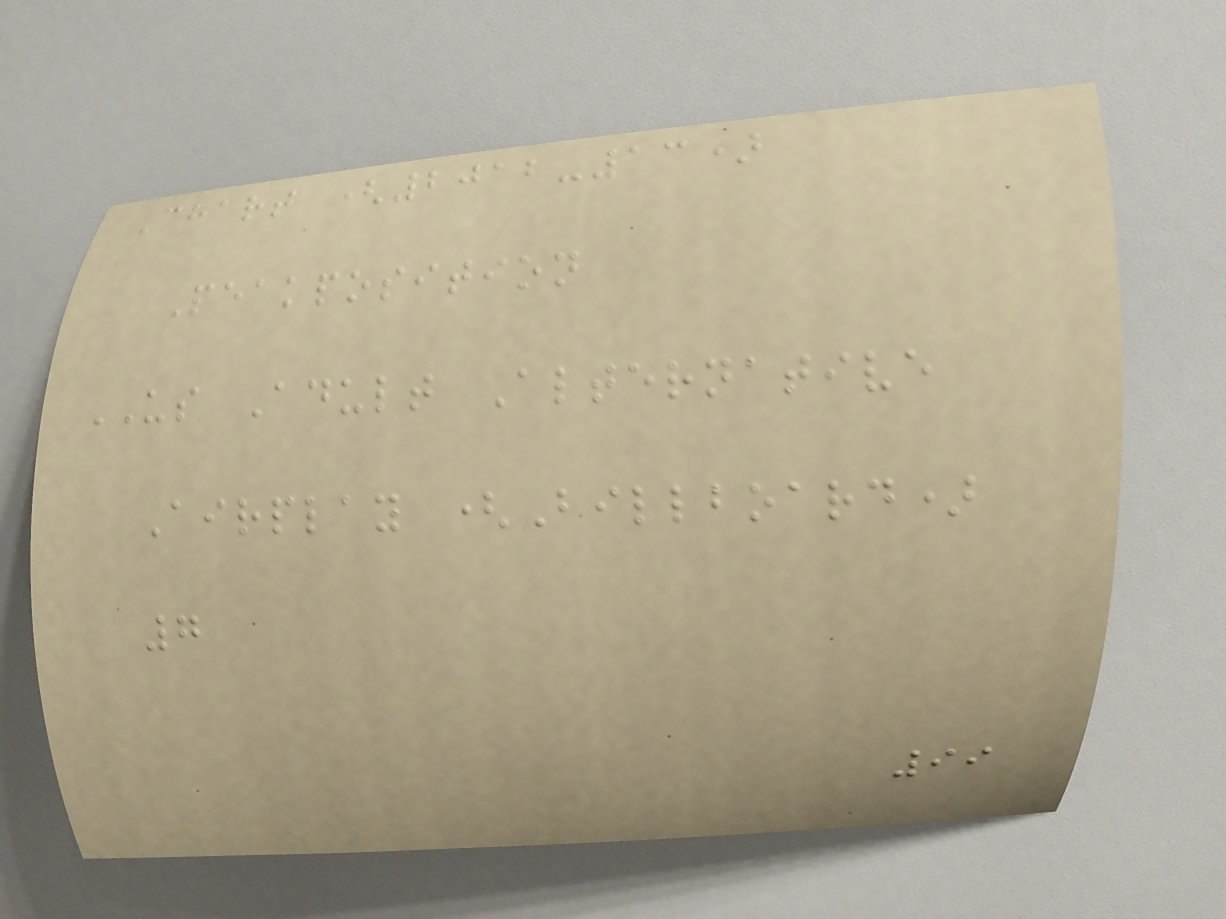Chart (2012-13)
Peakposition
US Adult Alternative
Airplay (Billboard)
7
99
